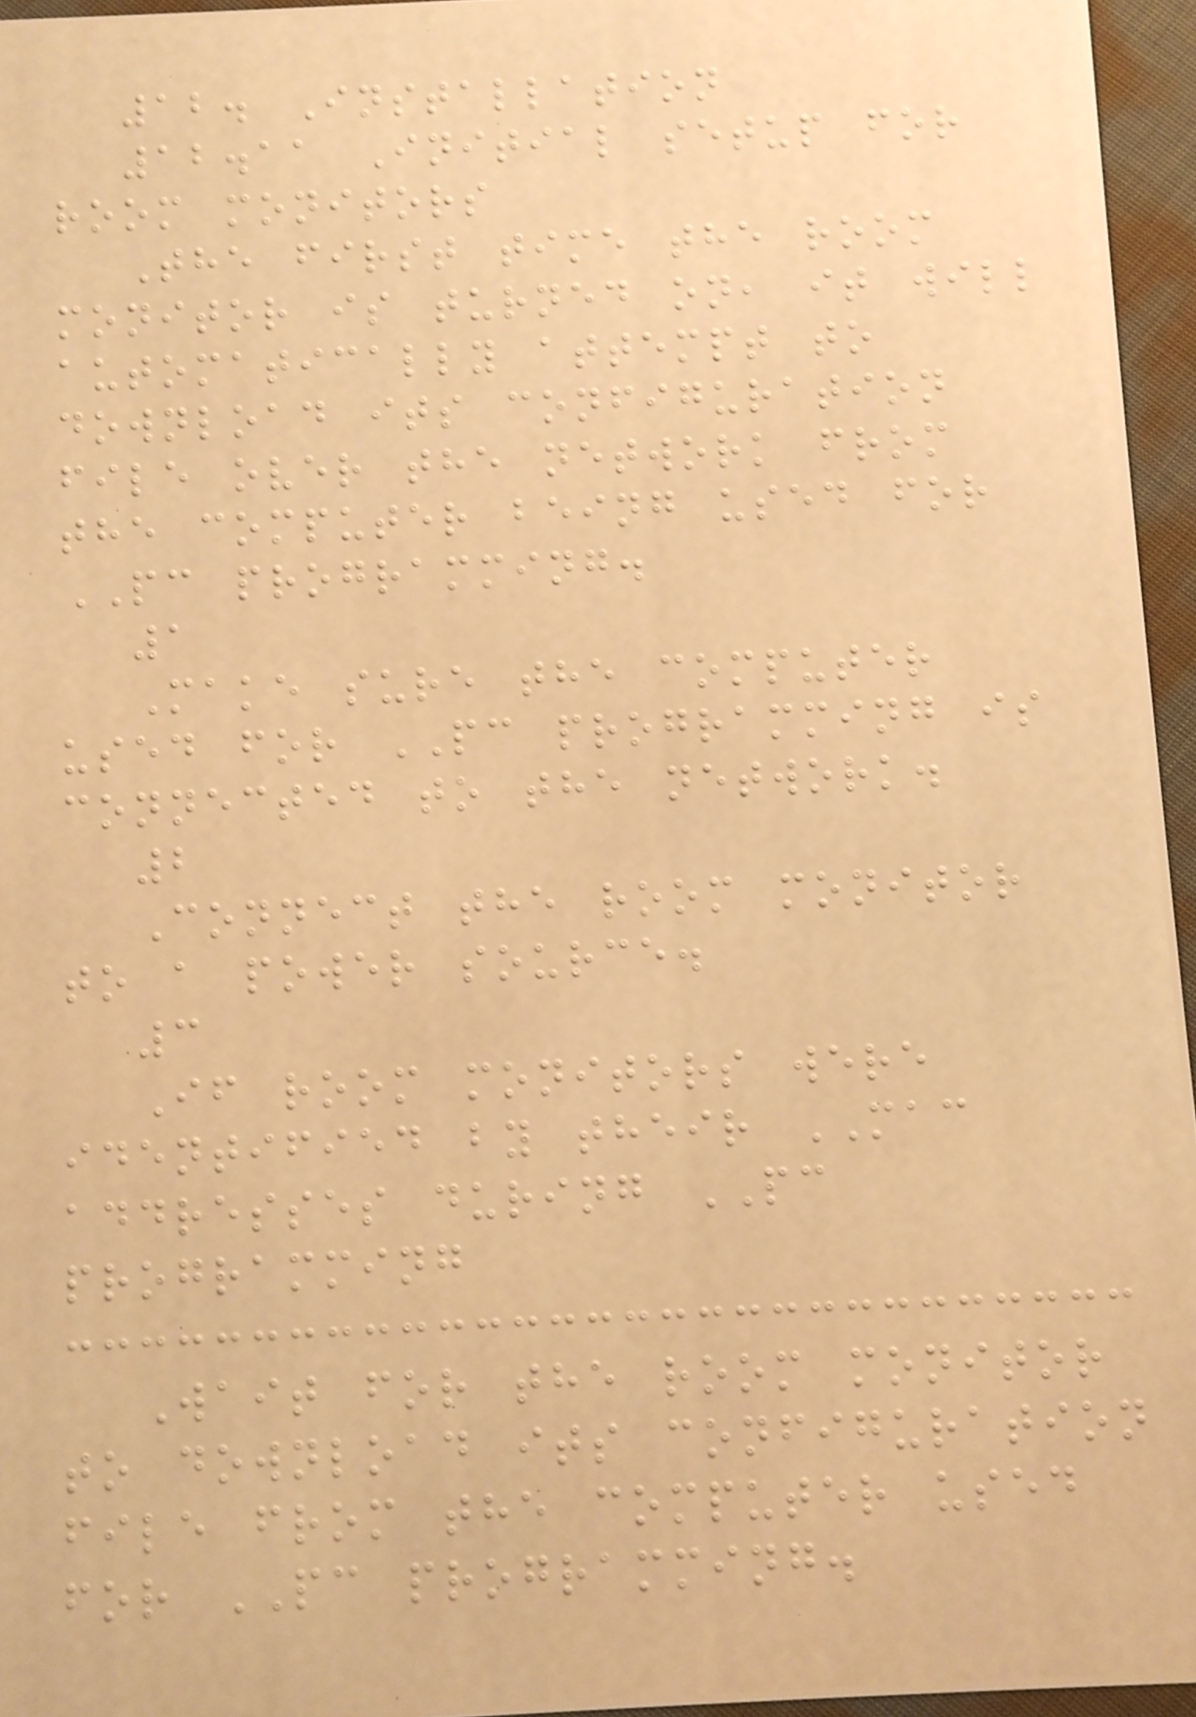12. Installation
12.11 Initial setup for
room monitors
The first time the room
monitor is turned on, it will
automatically attempt to
download its configuration
file over the network from
the computer being used for
PC programming.
1
Make sure the computer
used for PC programming is
connected to the network.
2
Connect the room monitor
to a power source.
3
If room monitors were
identified by their MAC
addresses during PC
programming
Wait for the room monitor
to download its configuration
file from the computer used
for PC programming.
